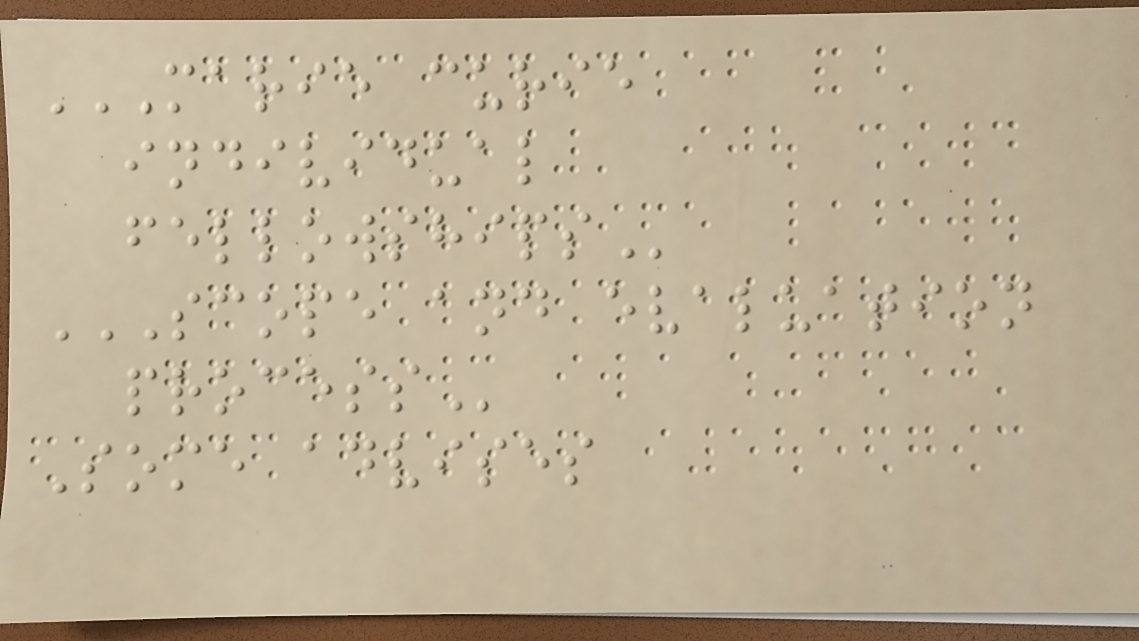MARIE CURIE
INDIVIDUAL
FELLOWSHIPS
SCOPE AND EVALUATION
PROCESS
Some advises
